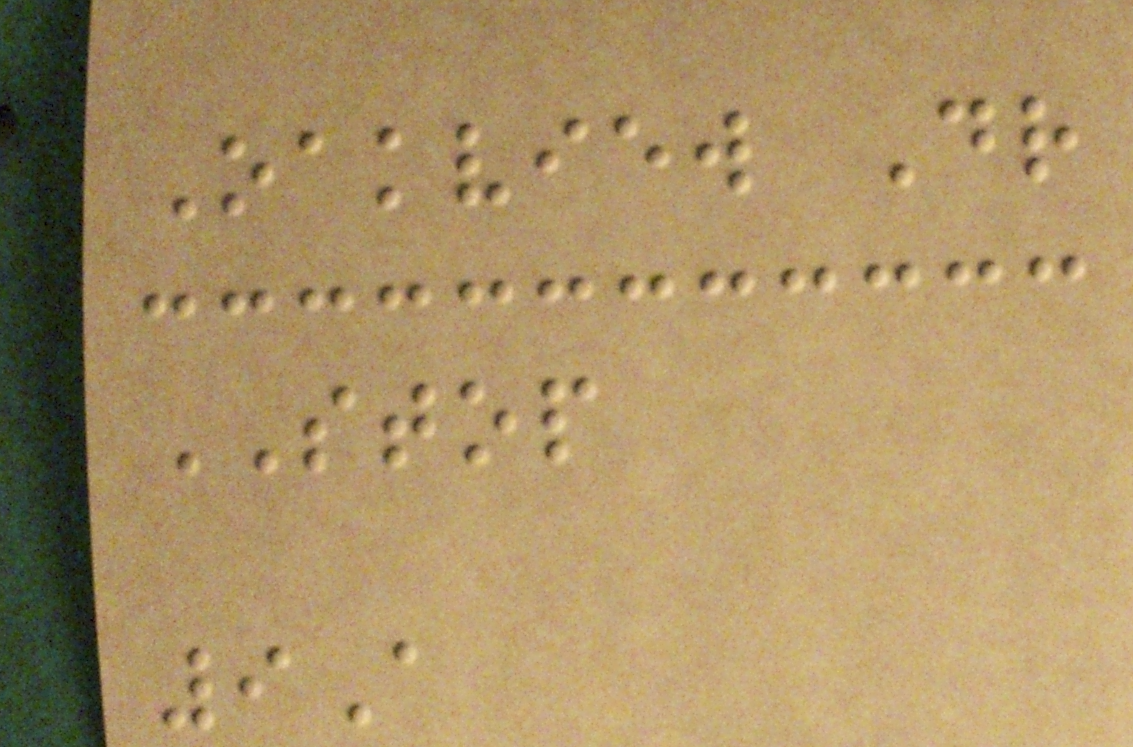Oakview Dr
STOP
9A
